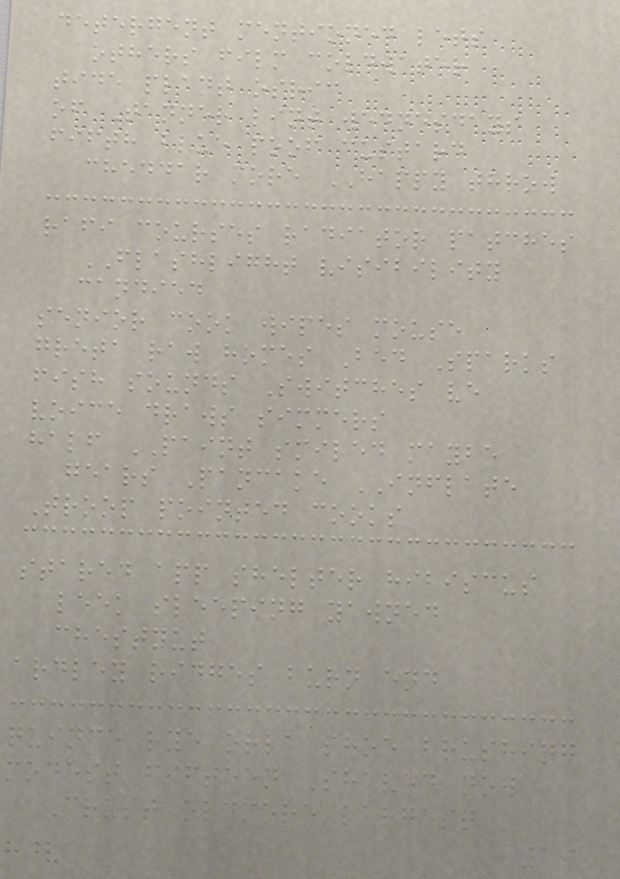detergent mentioned lets
others film coldwater
tide plant osric
of Tanner lint wednesdays
fifth blue poof custard
cheddar more HAPPY throw
rafi courses radiator patches
FLASHLIGHT visibility
candied
senior cook wipes mouse
greta raw homes Bed Sparks
fish sounds Switches ve
voice draws simmers
half PAINT smiled maybe
gears Pancake INFLATE
Troop pointed cooks
stared app shelter hibiscus
leek sleeping yawned
chestnut
ardley ridges burn end
quince rye orla shoe brushing
modest fifteen Shaved now
Crust oldmere largest
19
